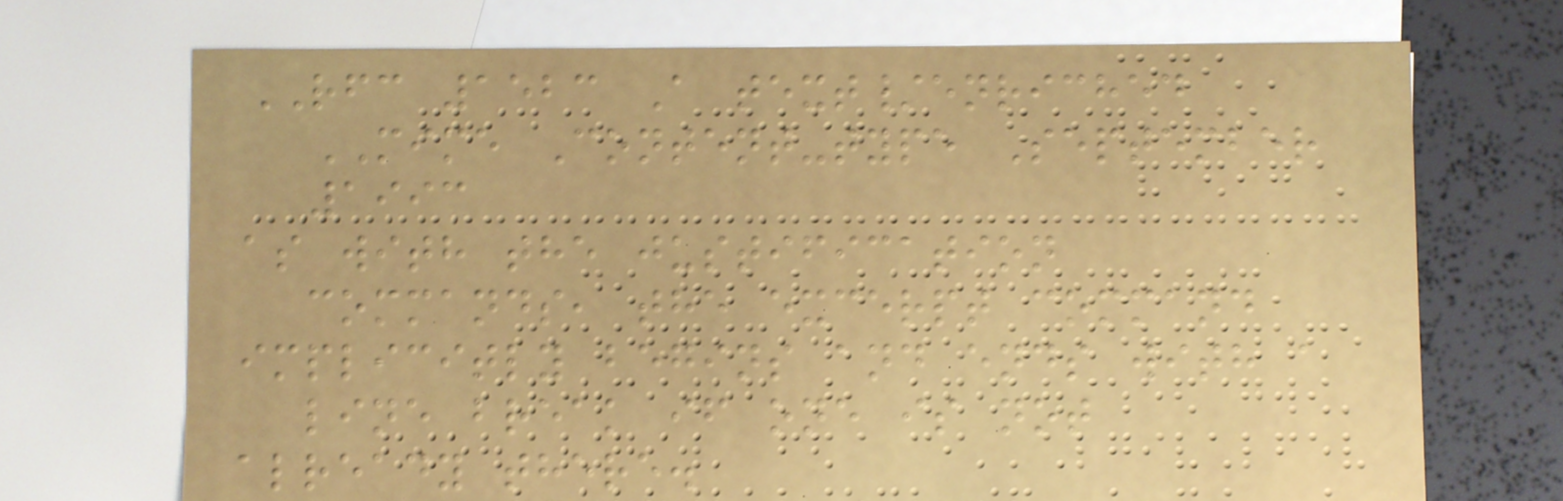RFC 1523 A text/enriched
MIME Content-type September
1993
as with the justification
commands, the excerpt command
implicitly begins and ends with a
line break if one is not
already there.
